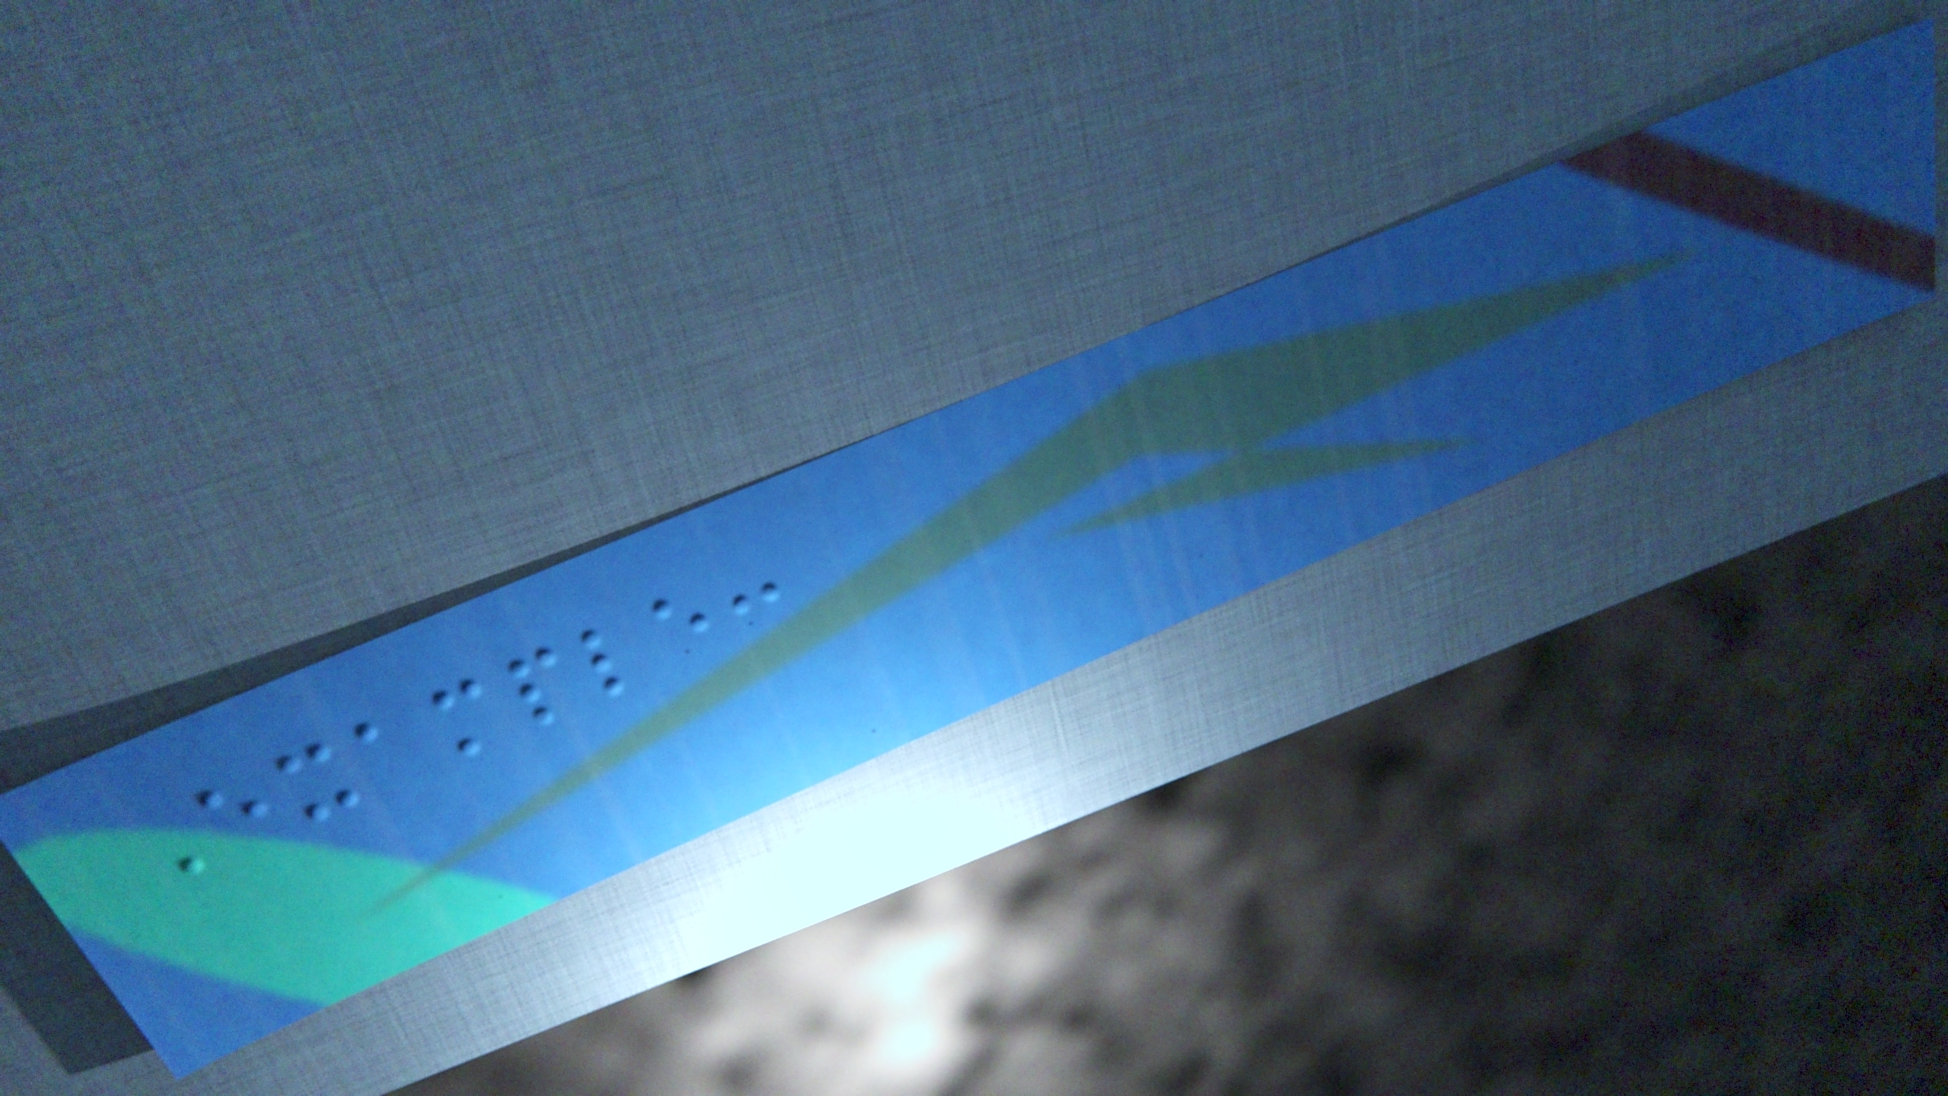Example:
